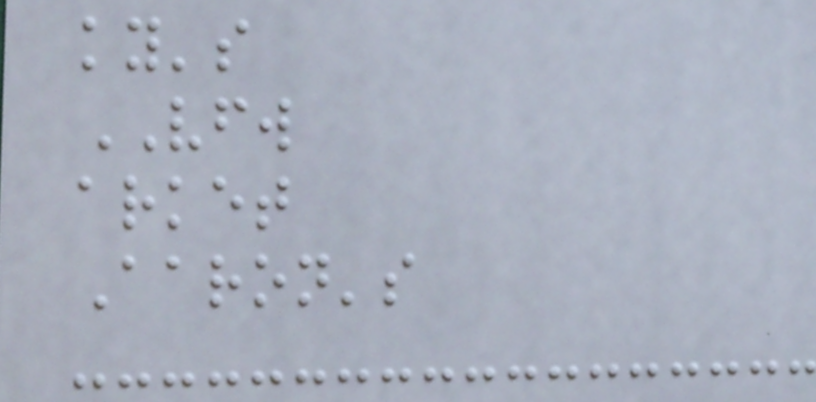ky's
VFW
arket
Aaron's
